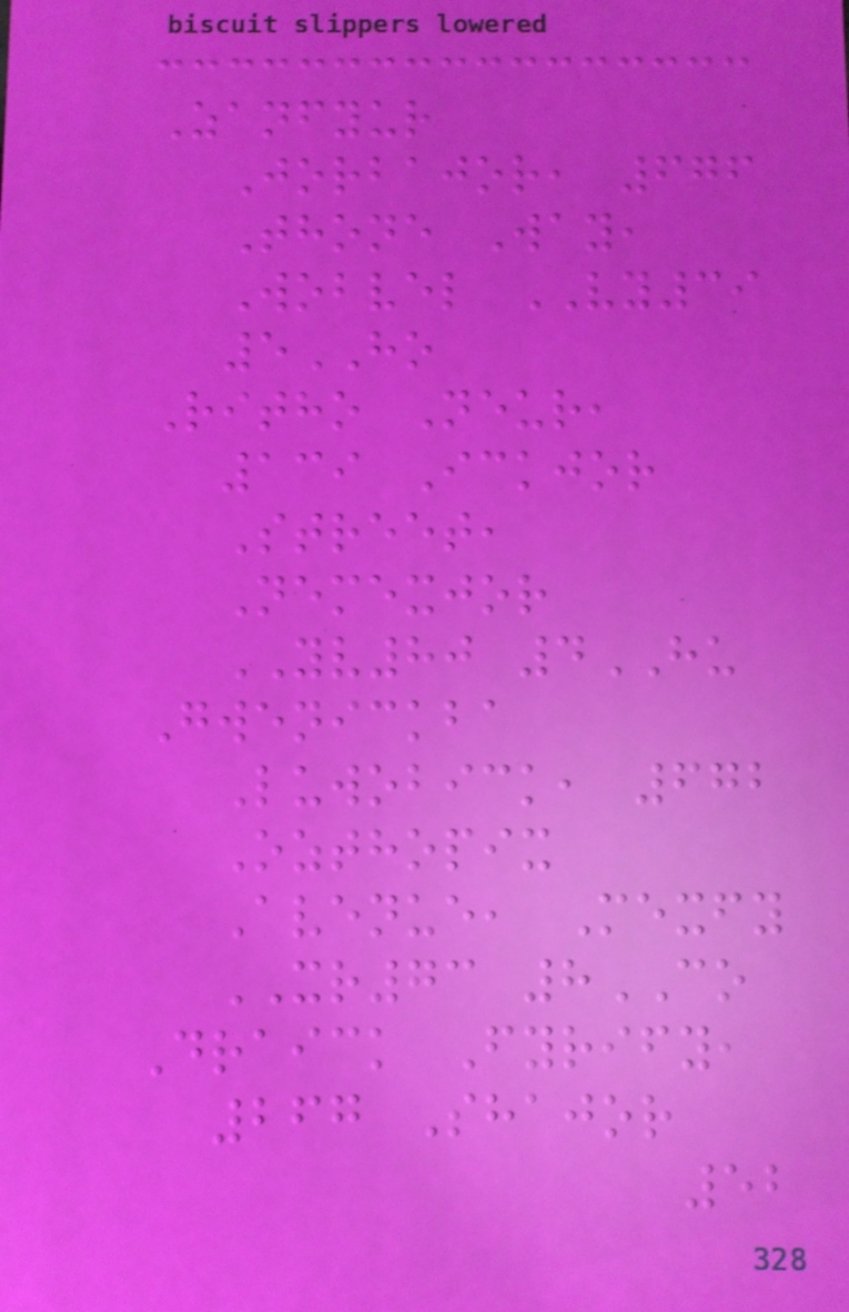Zanfyur
Jorbajor, 676
Thone Way,
Wobvel VY39
5HO
Ritho Neur,
139 Ickjor
Street,
Nemexjor
YV80 4HU
Gwenickba
Luwobick, 672
Ozthopix
Avenue, Mexfy
XR73 8CO
Draick Fyrify,
267 Shajor
52
